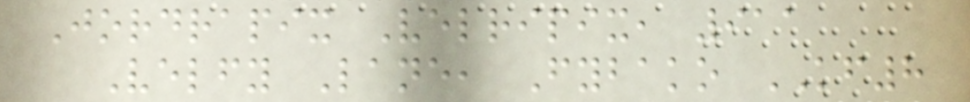Jordrapix Velripix, 911
Velfy Lane, Fybako KF8
